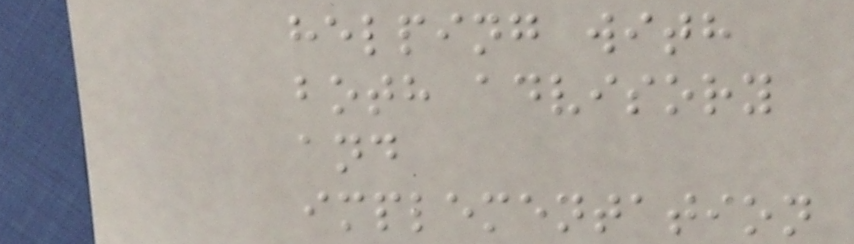helping with
both advisory
and
implementation
